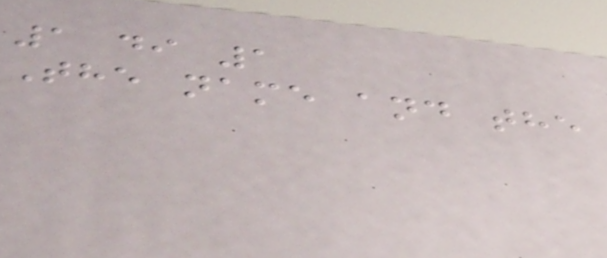1 di 1
The name and the
